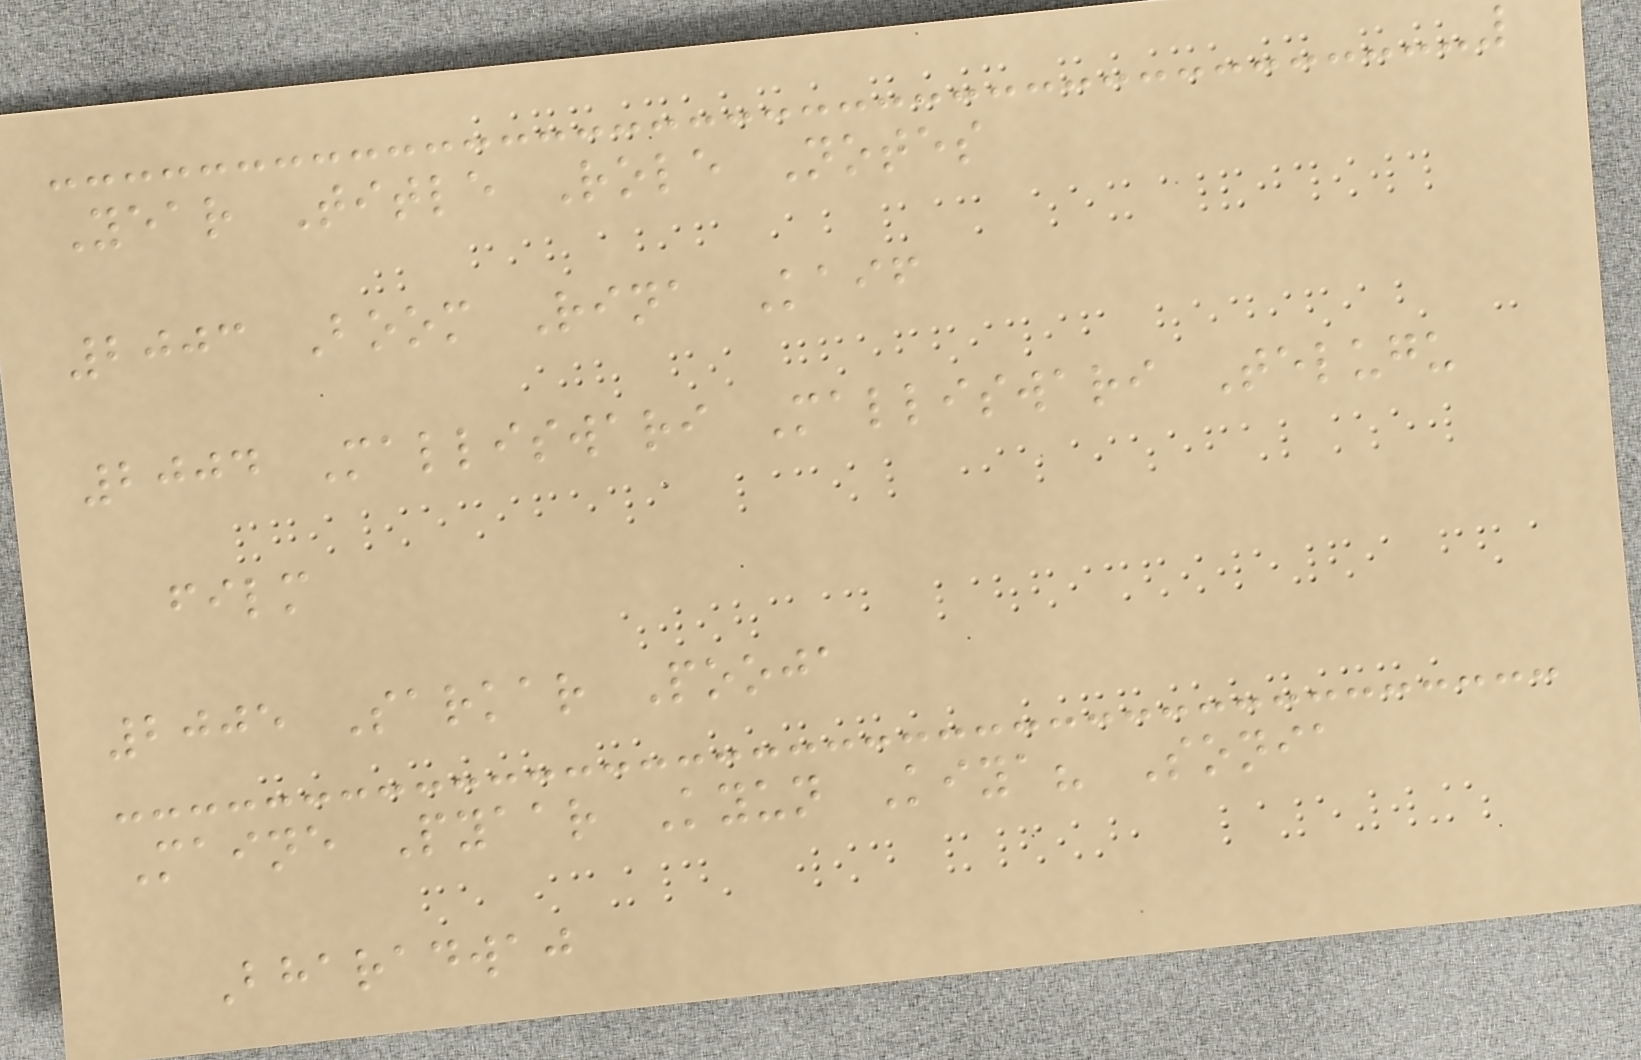Year Title Role Notes
2003 Boom Rina Kaif
2004 Malliswari Malliswari Telugu
film
2005 Sarkar Pooja
Maine Pyaar Kyun Kiya? Sonia
Bharadwaj
